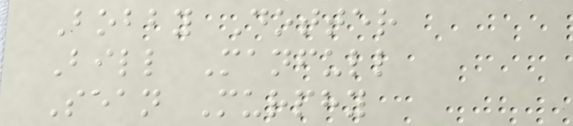Bobby Dotter
Bill Manfull
Sean Murphy
